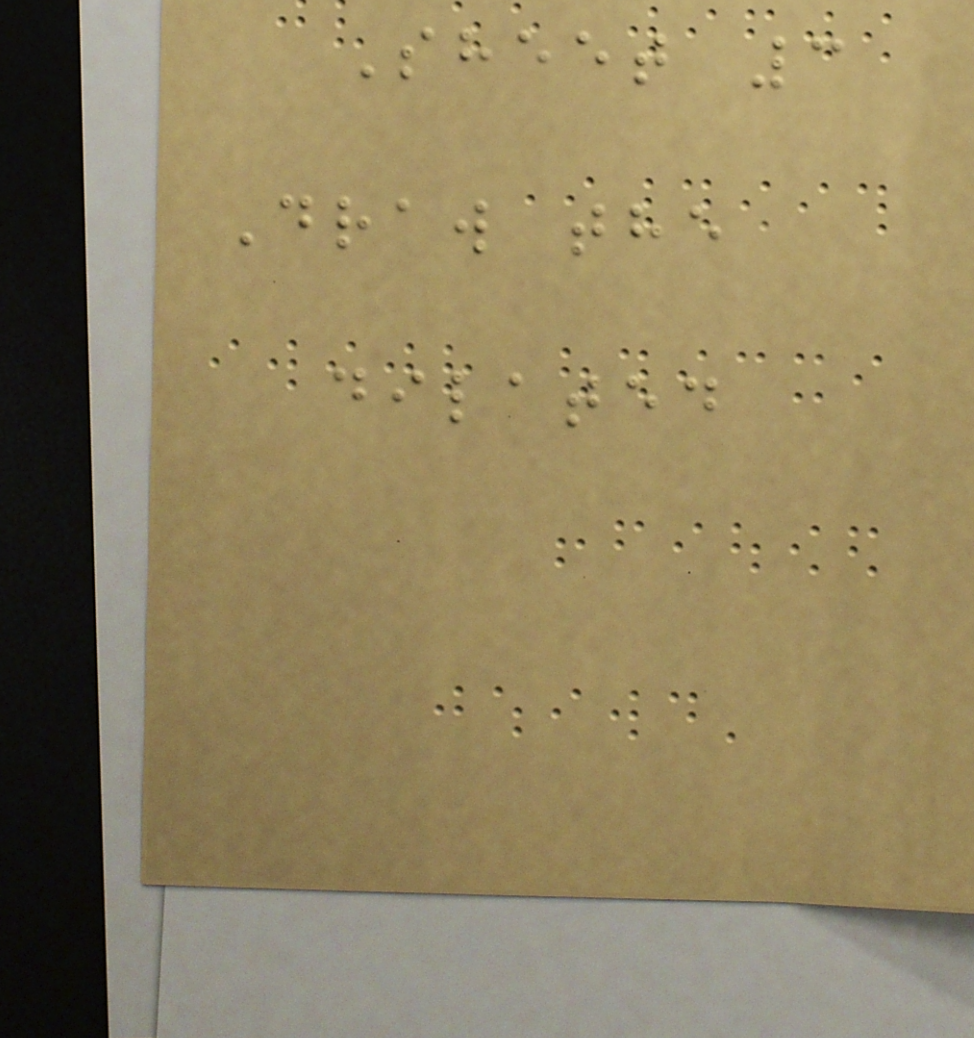Sheet 3
Draw the
dilated
